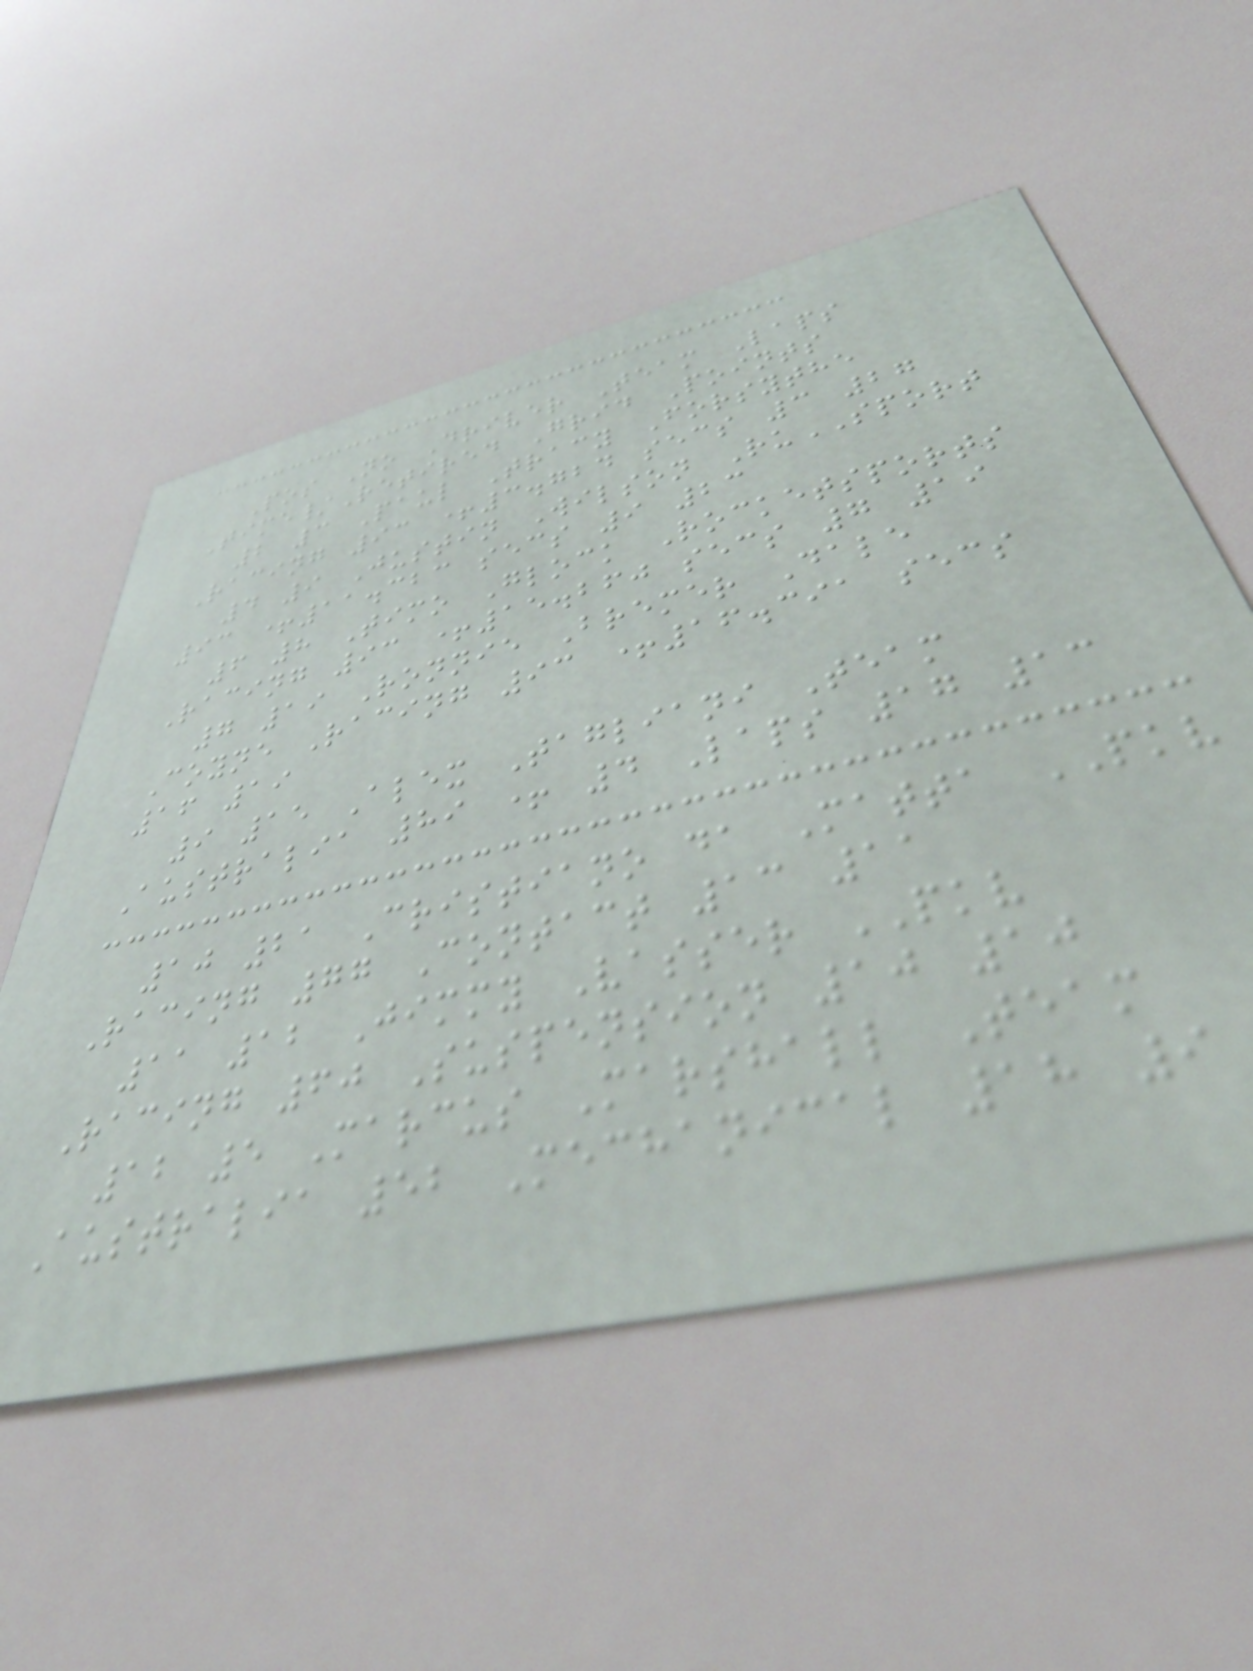Pos No Driver Team Laps
Time/Retired Grid Points
2 3 Paul Tracy Forsythe
Racing 93 +3.724 secs 3 27
4 9 Justin Wilson RuSPORT
93 +11.323 secs 9 23
6 8 Timo Glock Rocketsports
Racing 93 +15.260 secs 7 19
7 19 Ronnie Bremer Dale
Coyne Racing 93 +16.391 secs
16 19
9 15 Alex Tagliani Team
Australia 89 + 4 Laps 17 13
10 21 Cristiano da Matta PKV
Racing 77 Contact 13 11
11 12 Jimmy Vasser PKV
Racing 60 Suspension 10 10
12 5 Marcus Marshall Team
Australia 52 Mechanical 18 9
